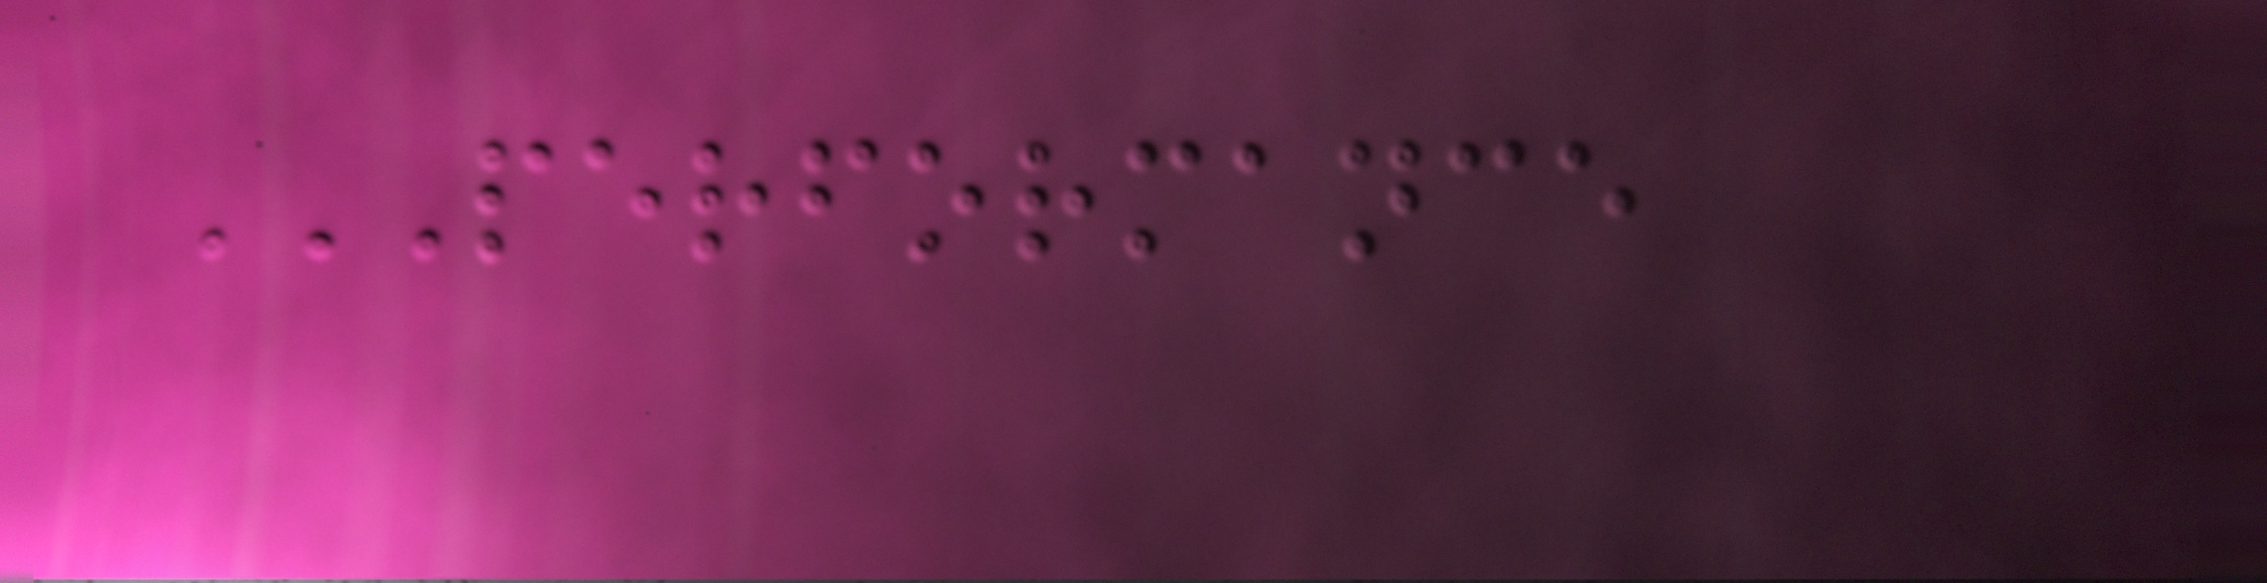PERFORMANCE
